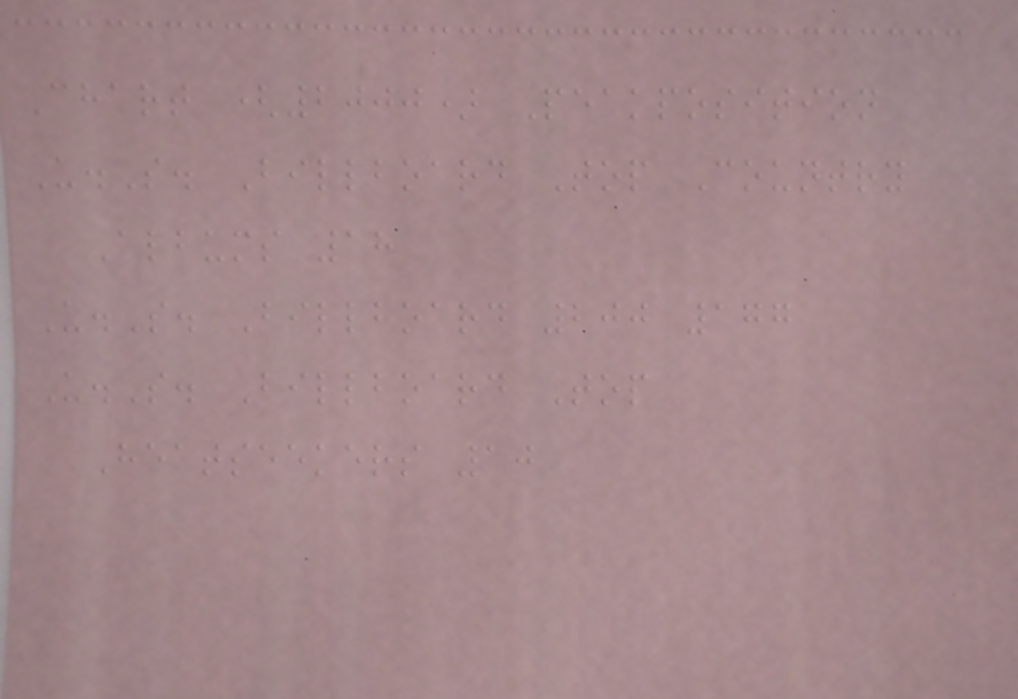Chart (2000) Peakposition
U.S. Billboard Top Country
Albums 18
U.S. Billboard 200 177
U.S. Billboard Top
Heatseekers 10
